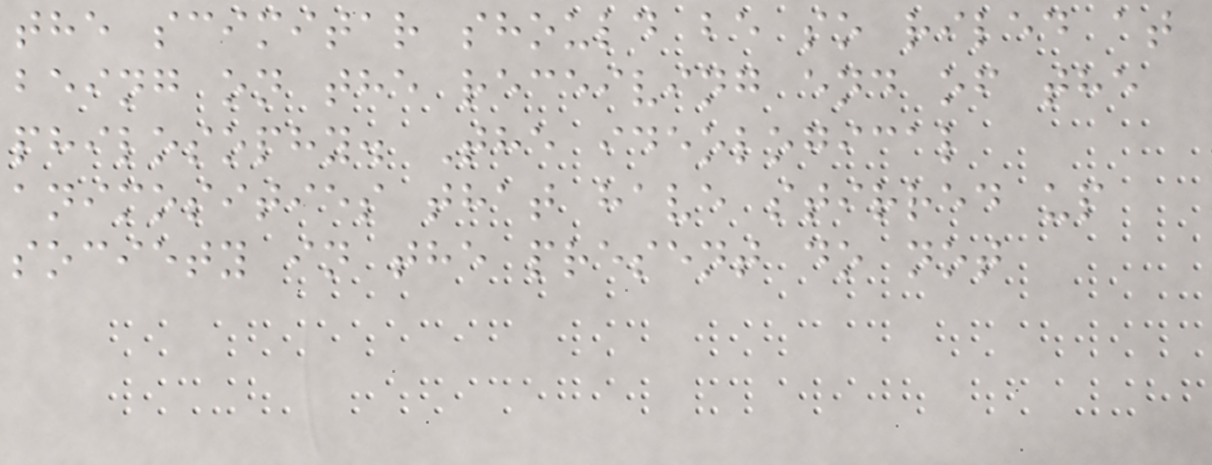the scimitar should be so riled at
being on the receiving end of the
philosophy. The ideological
animosities that have stirred up
society in the present do not
